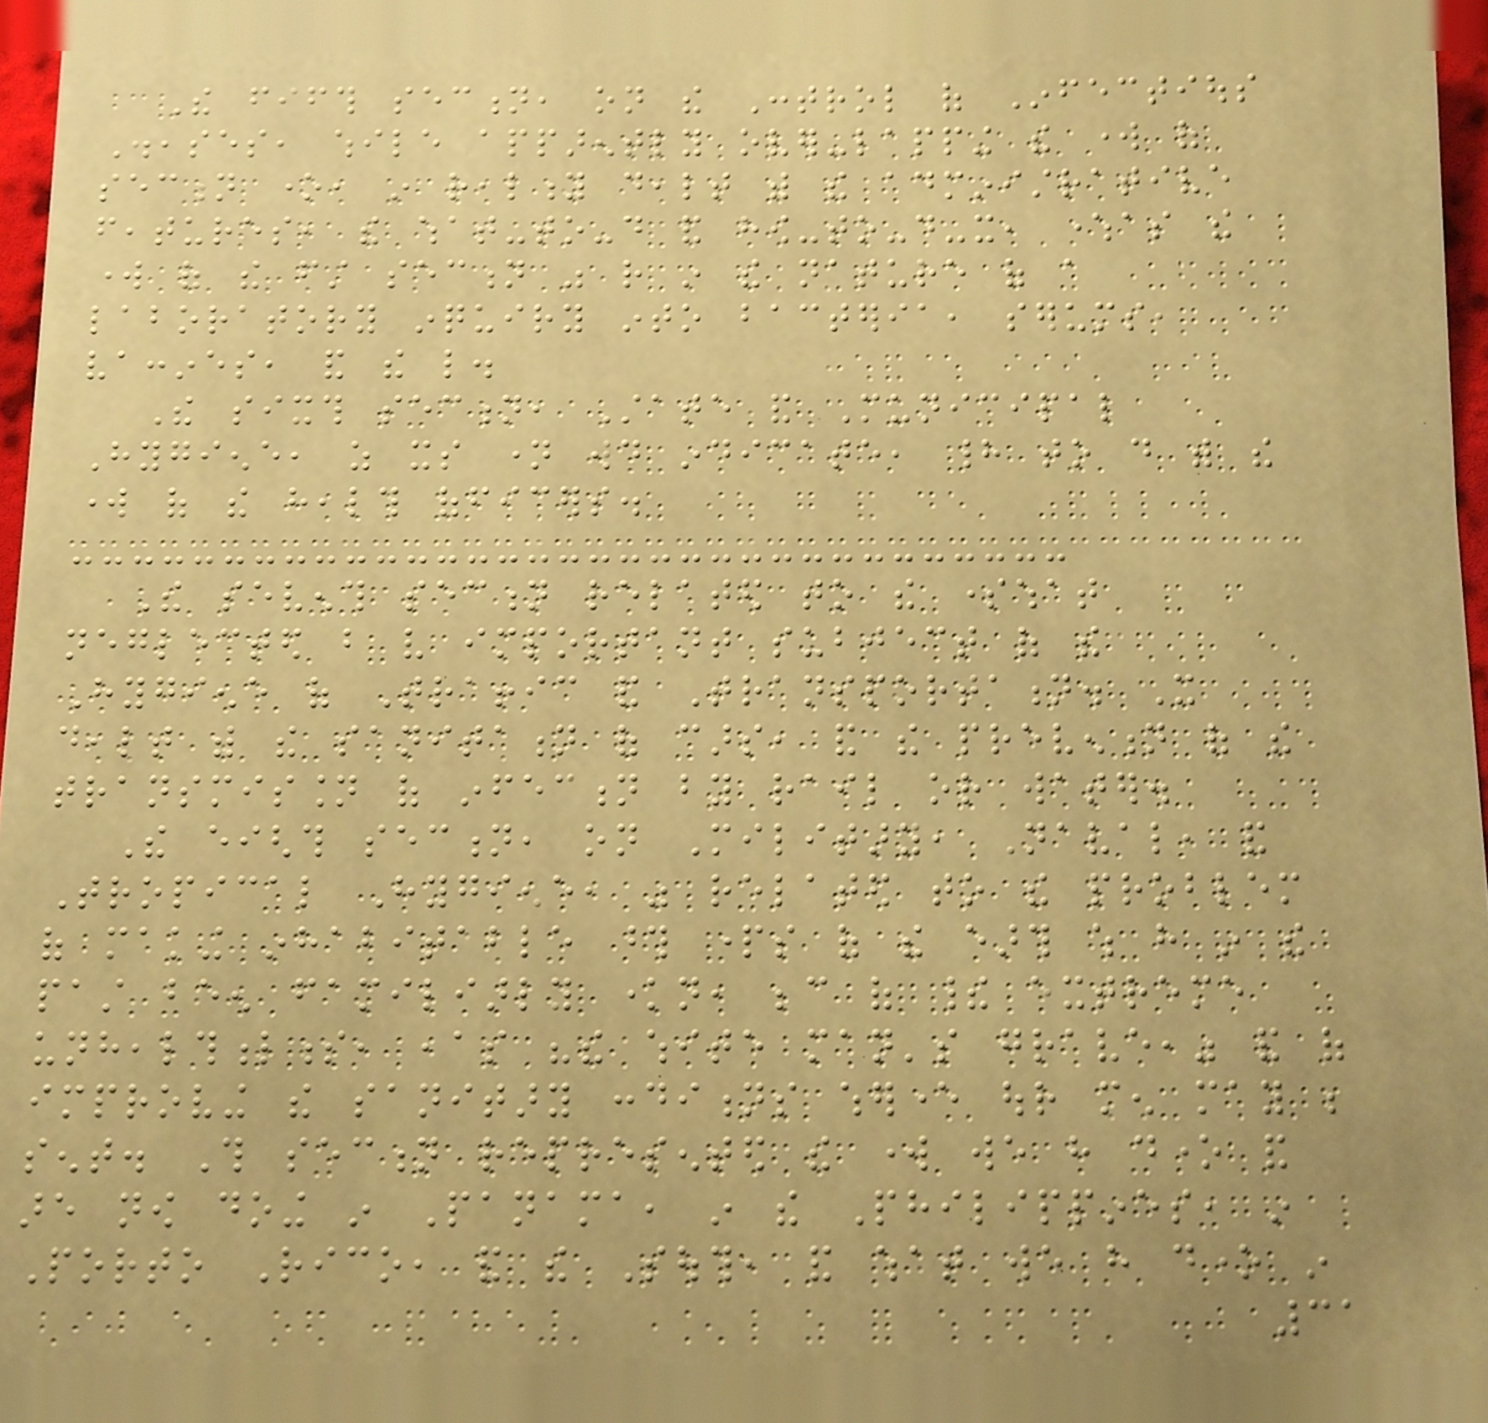The fifth section, on the Control of Infectious
Diseases, while apparently over-lapping the work of
section one, in reality dealt with the administrative
features, the what-to-do and how-to-do-it, whereas the
work of the first section was rather in the nature of a
laboratory inquiry into bacteria, serums,
vaccines, and the like.
The sixth section, State and Municipal
Hygiene, as its name would indicate, had to do with the
work of the health officers.
The seventh section related to the somewhat
neglected but very important subject of the
Hygiene of Traffic and Transportation. It
dealt with the sanitation of cars, and the prevention of the
transmission of infection by rail or water.
The eighth section, on Military, Naval, and
Tropical Hygiene, was related to the problem
of making inhabitable those parts of the earth which have in the
past been familiarly known, because of their extreme
unhealthfulness, ,as "the white man's grave," and of
improving the sanitary conditions wherever our men may be
sent. This section represented the work we have done and
are now doing in Panama, in the Philippines, in
Porto Rico, and the South, and what we have done in
31
